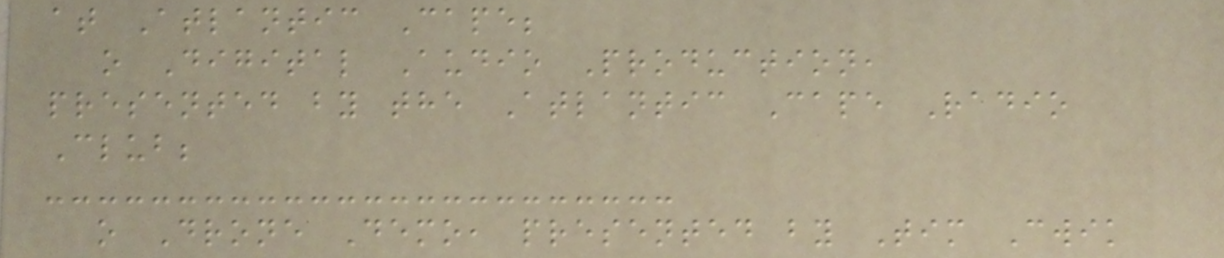at Atlantic Cape;
o Digital Audio Production,
presented by the Atlantic Cape Radio
Club;
o Drone Demo, presented by Tim Cwik
